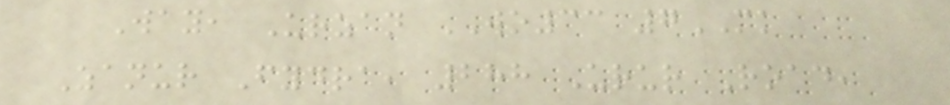Way, Urzan WO33 7MK
Zanur Fydra, 288 Urur Road,
